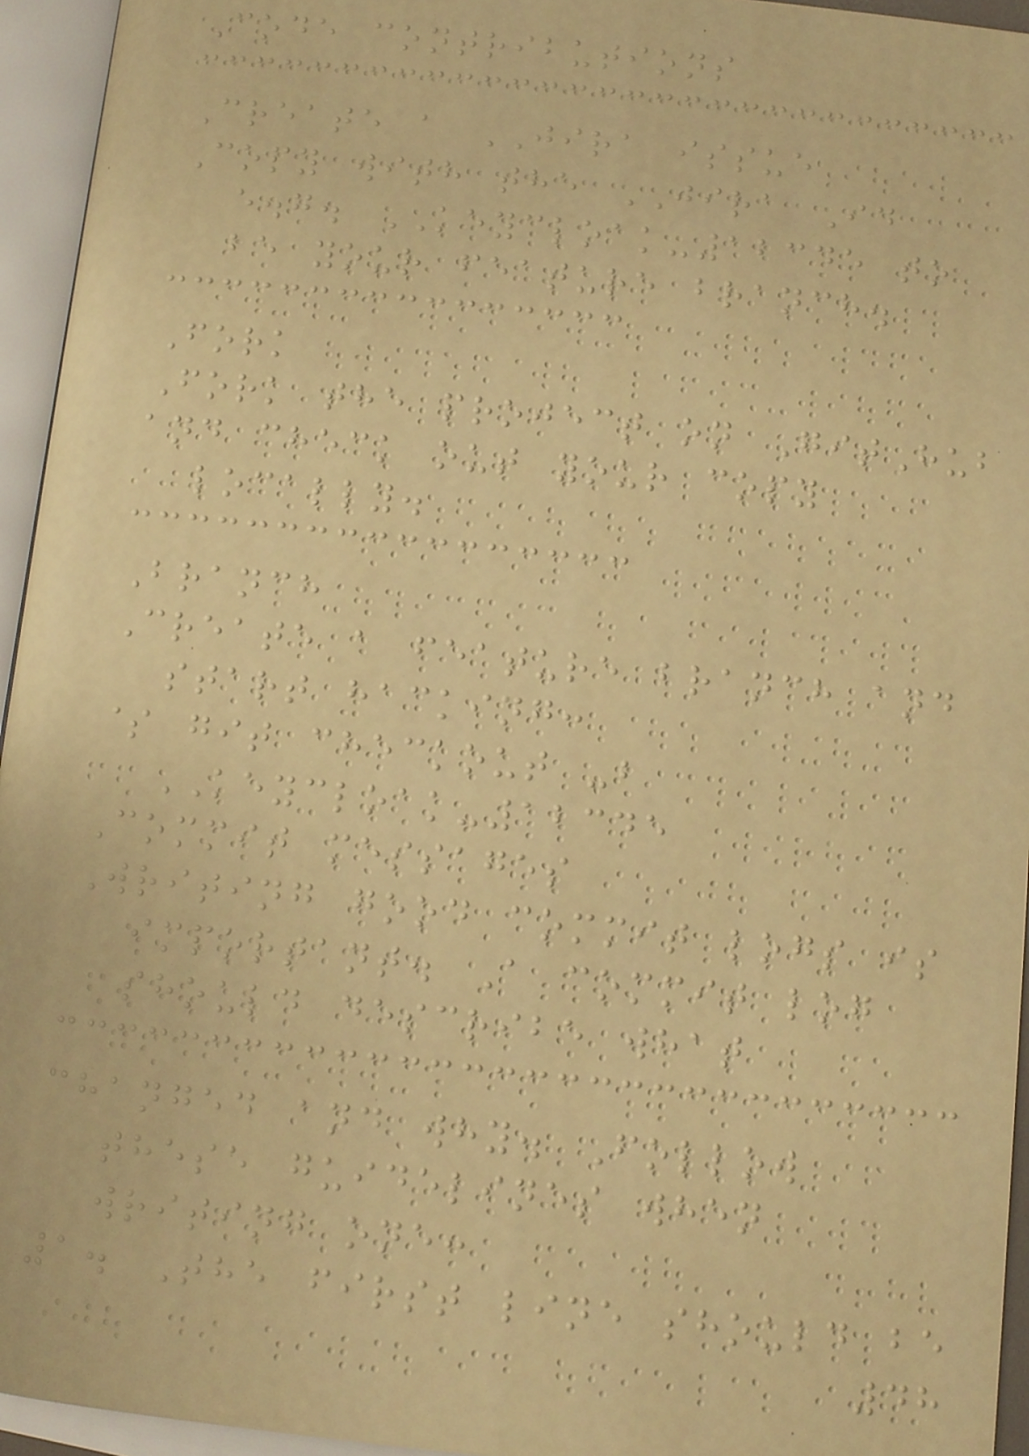Code contributions
Create a JIRA issue
Copy with the JIRA Id
e.g. KEYCLOAK-12345 to
be your feature branch.
Fork
Fork the project on GitHub
and check out your copy
locally.
Branch
Create a feature branch and
start hacking:
$ git checkout -b
KEYCLOAK-12345
Commit messages
Writing good commit logs is
important. A commit log
should describe what
changed and why. Follow
these guidelines when
writing one:
1. The first line should be
48
